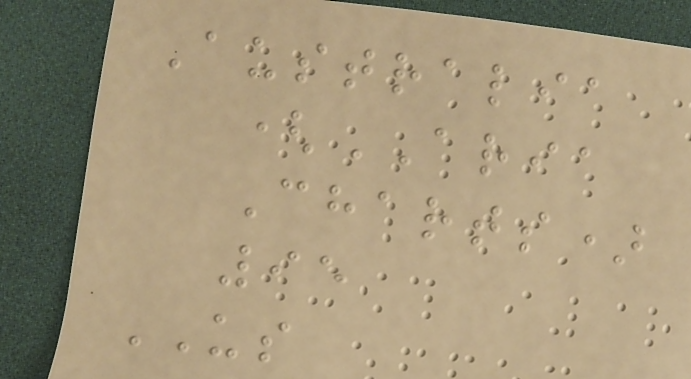Australia
(ARIA
Charts)
95
US
